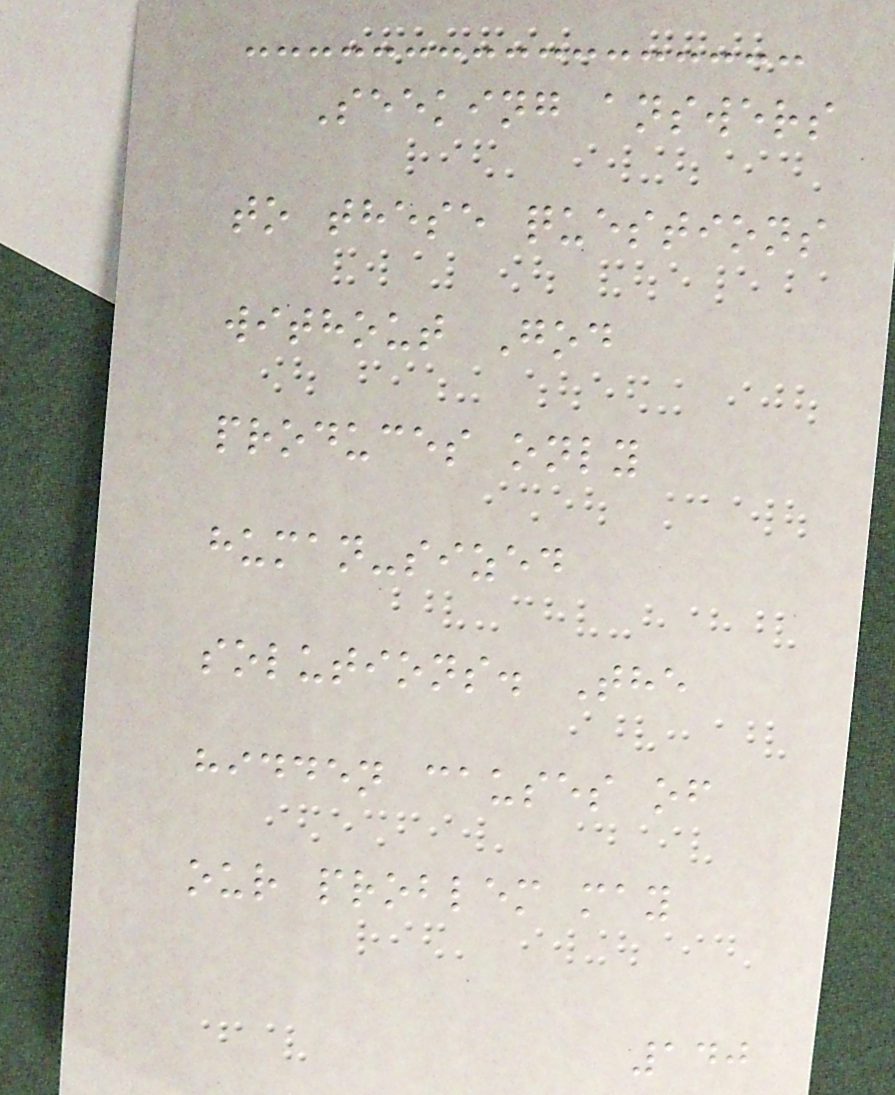Seeking answers
to these questions
without God
produces only
human-sized
solutions. The
hidden causes of
our problem may
140
